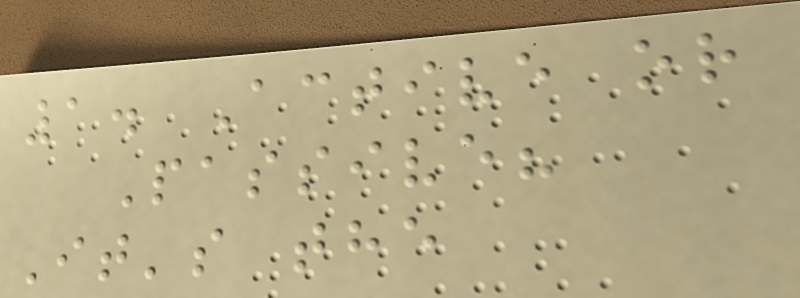1. Active or
Passive?
It's the
